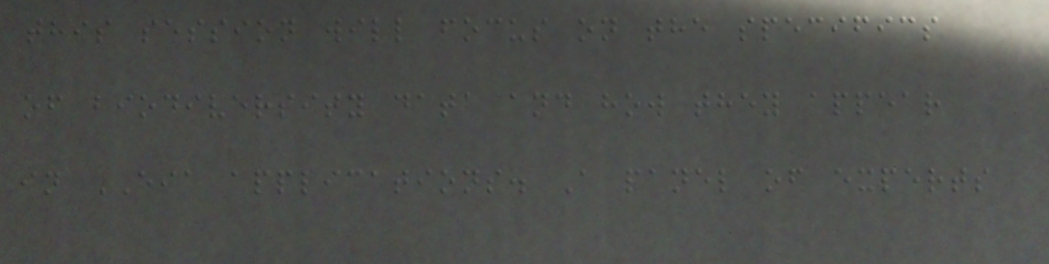this session will focus on the specifics
of biodiversity data and how they appear
in EIA applications. A panel of experts
